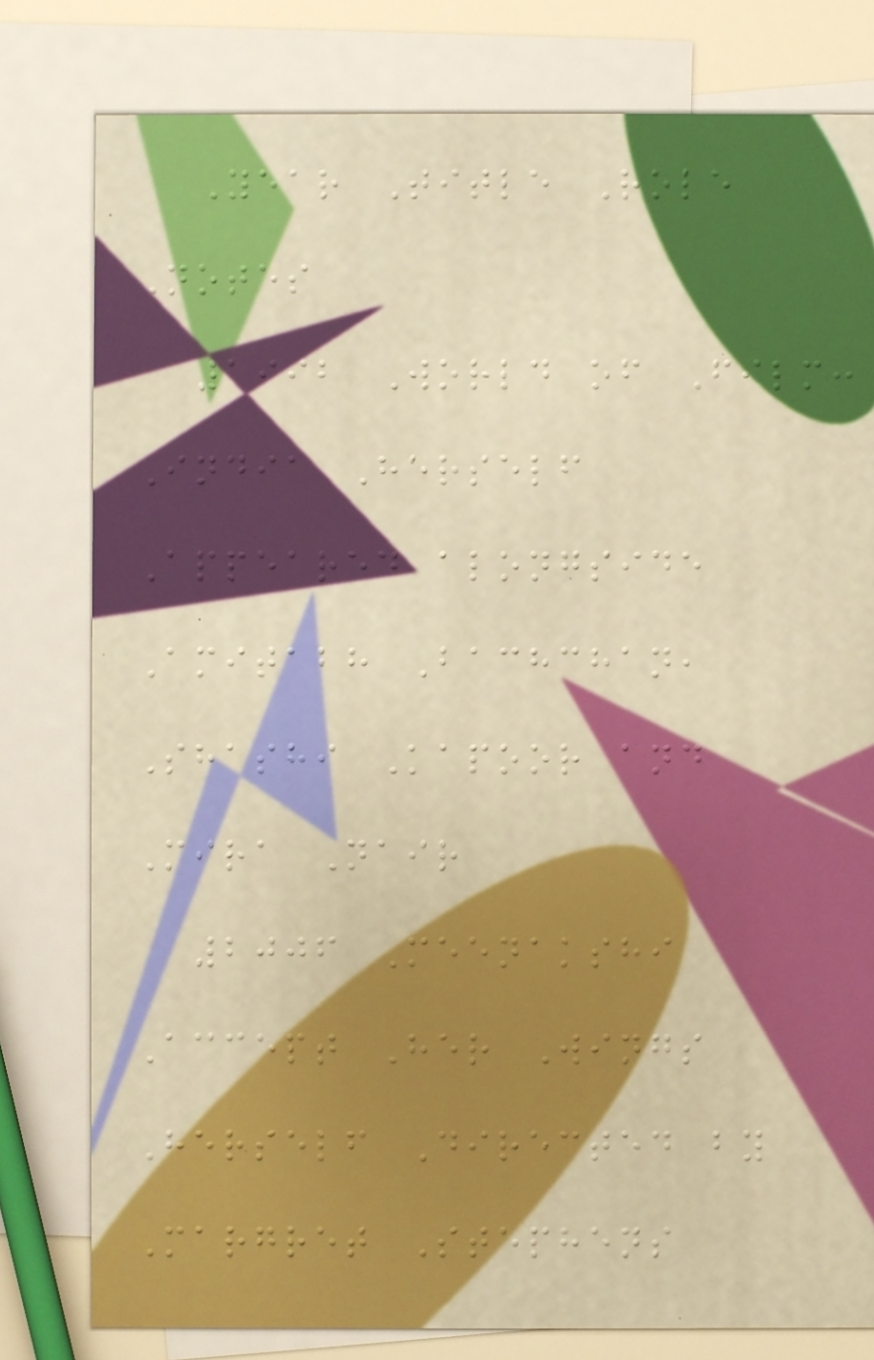Year Title Role
Notes
1992 World of Film:
India Herself
Appeared alongside
Amitabh Bachchan,
Shashi Kapoor and
Mira Nair
2006 Meenakshi
Accept Her Wings
Herself Directed by
Margret Stephens
